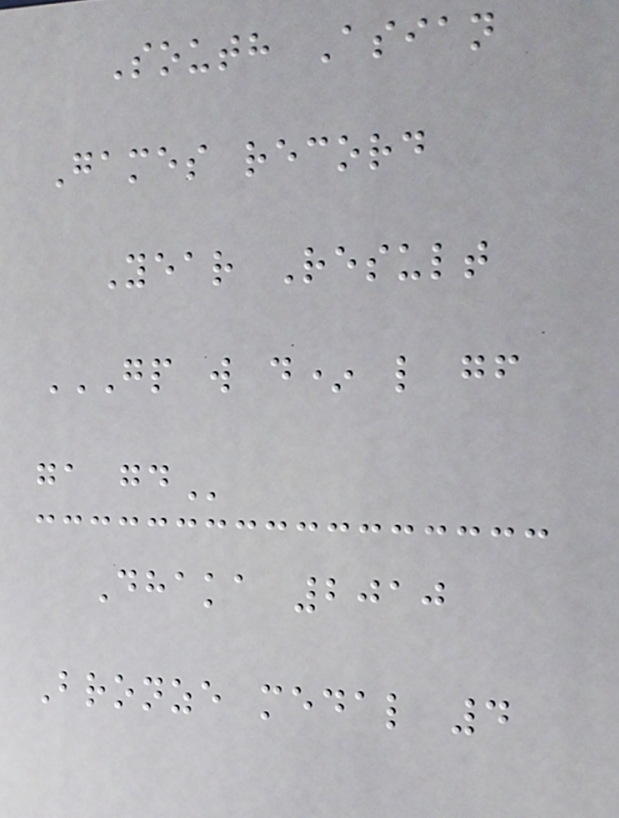South Asian
Games record
Year Result
GP W D* L GF
GA GD
Dhaka 2010
Bronze medal 4
